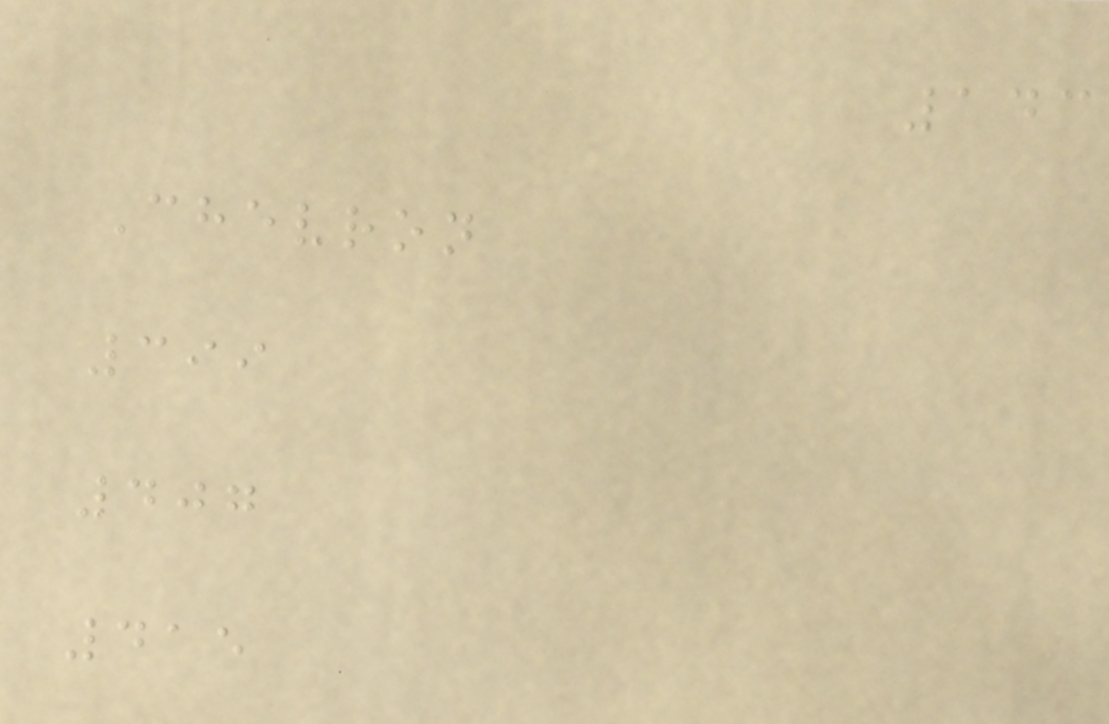143
Chevron
399
407
415
